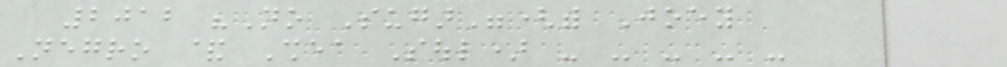2012 "No Sugar"(with Joey
Negro & Shea Soul) - - - - -
